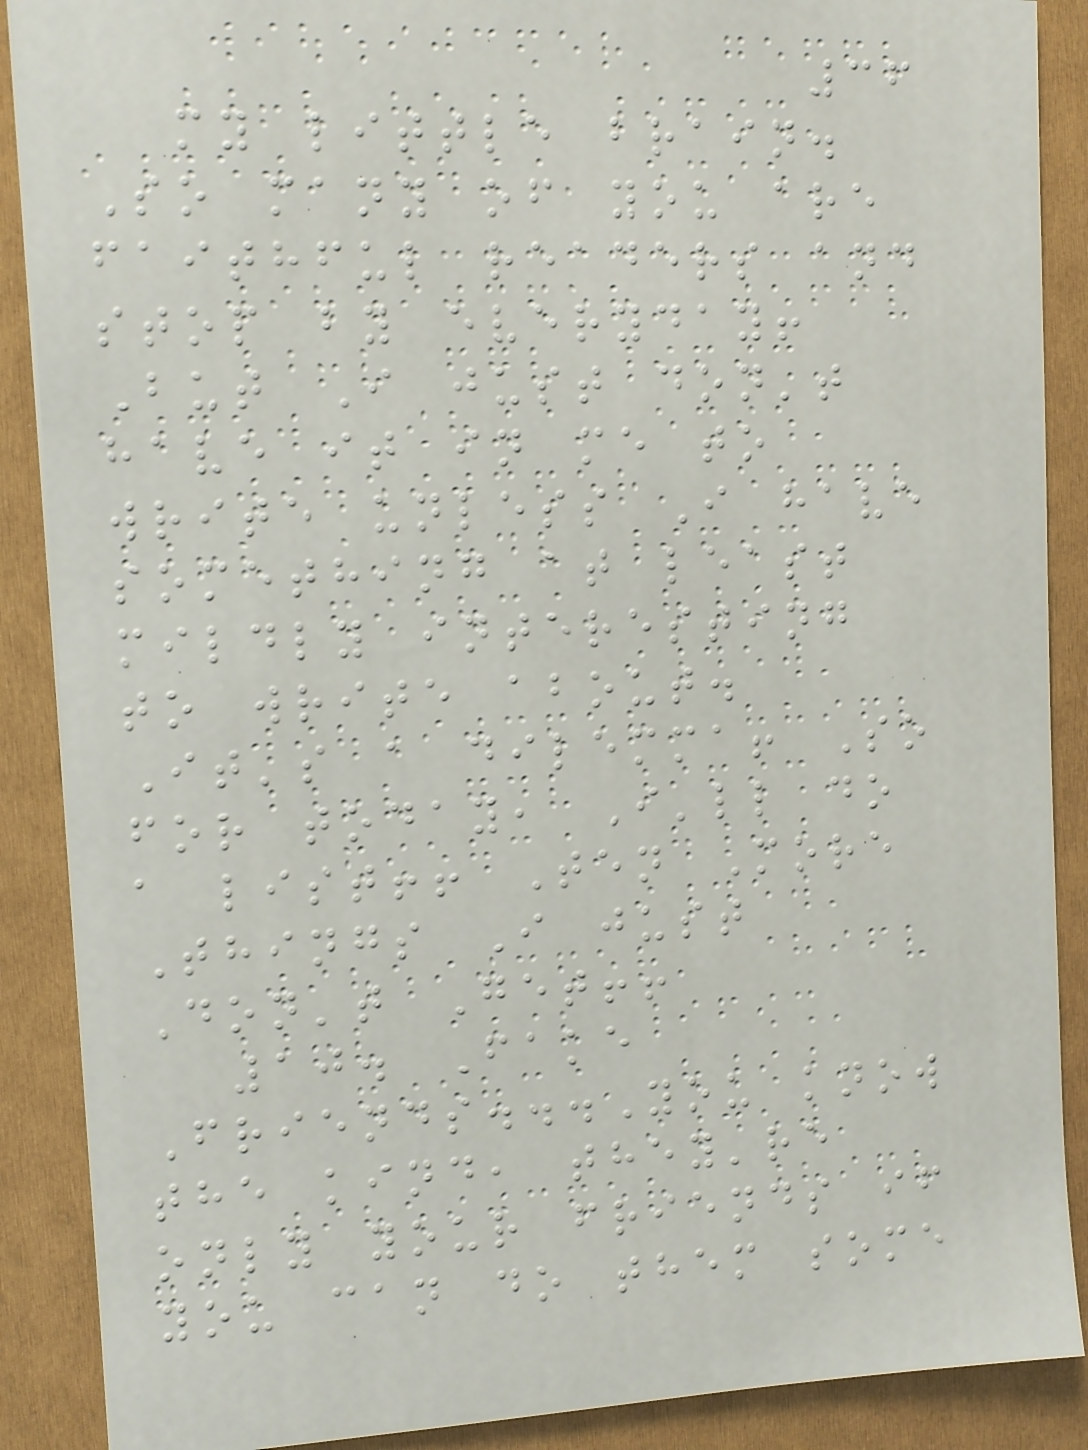36
my little brain.
So many of you are
faithful readers and
stop by everyday!
But I just don't
have it in me to
write unless I have
something at least
mildly interesting
to write about.
It's a dilemma! So
for today, I'll do
a list!! Ten More
Things I just
Don't Get!!
10. Fake
Friends...You know
the kind, they're
only your friends if
you can do them some
